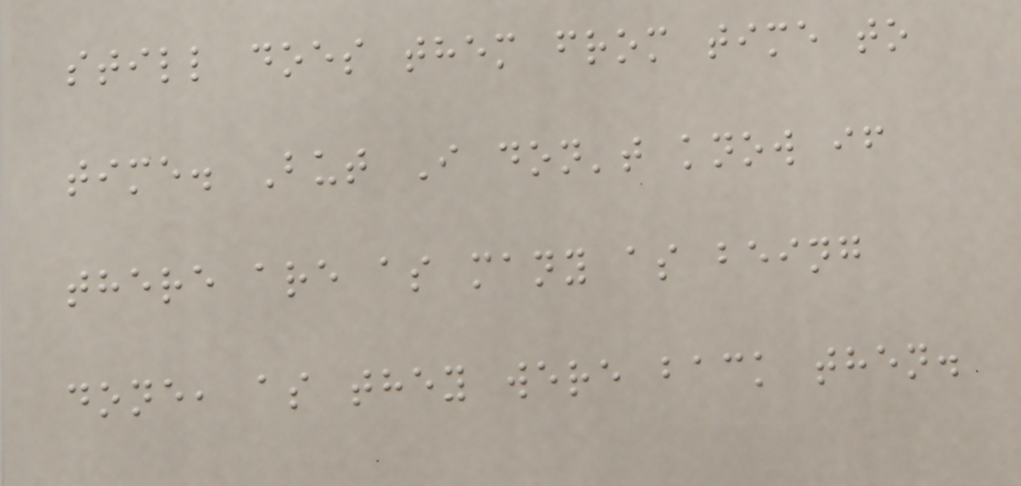still does them from time to
time. But I don't know if
there are as many as being
done, as they were back then.
